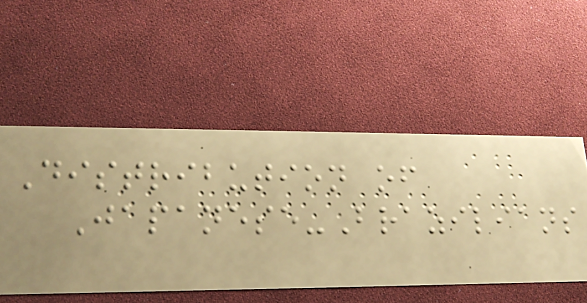Distribution of
Japanese-Brazilians
